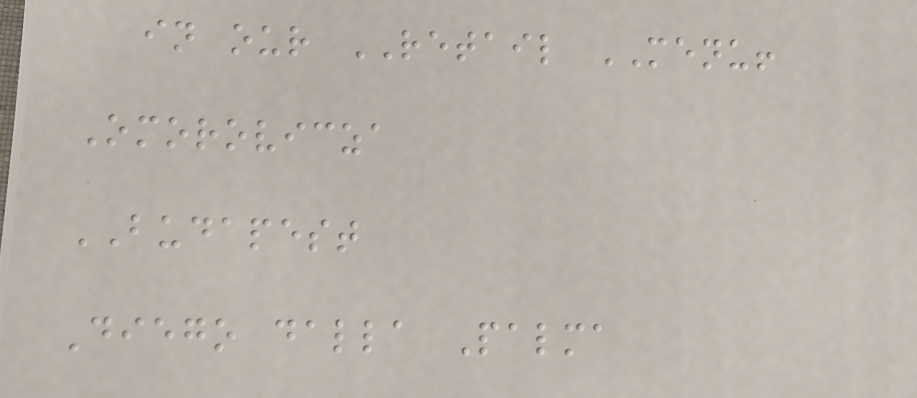in our RETAIL MENU!
Omorovicza
BUDAPEST
Diego dalla Palma
